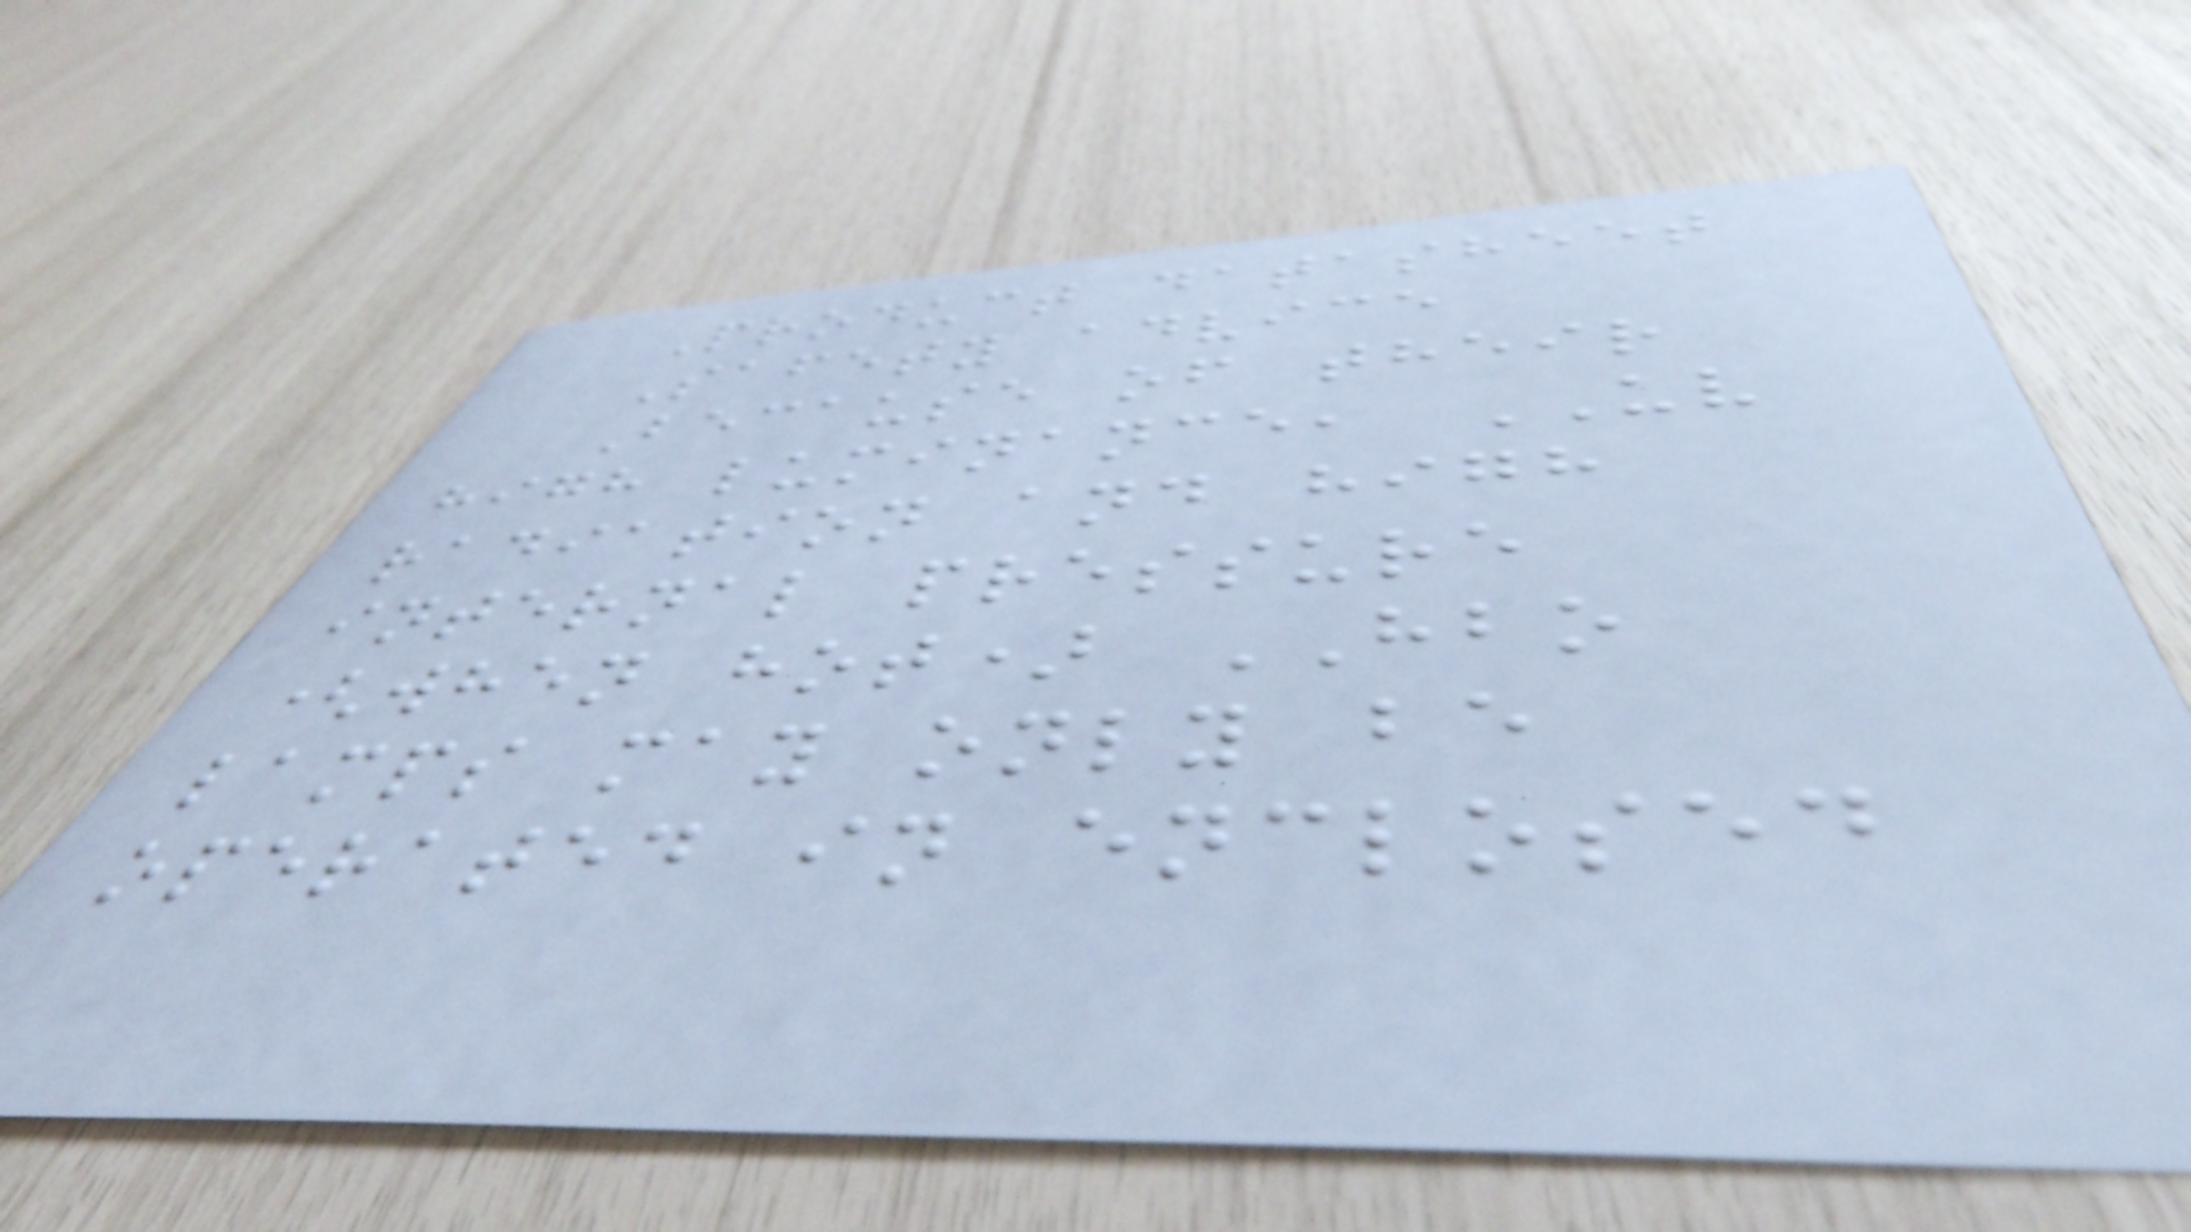Product datasheet
Safety advice
Because of their
high luminance, UV
radiation and high
internal pressure
(when hot) HBO
lamps may only be
operated in enclosed
